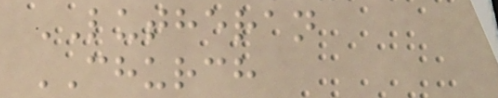LUTHERAN
CHURCH
